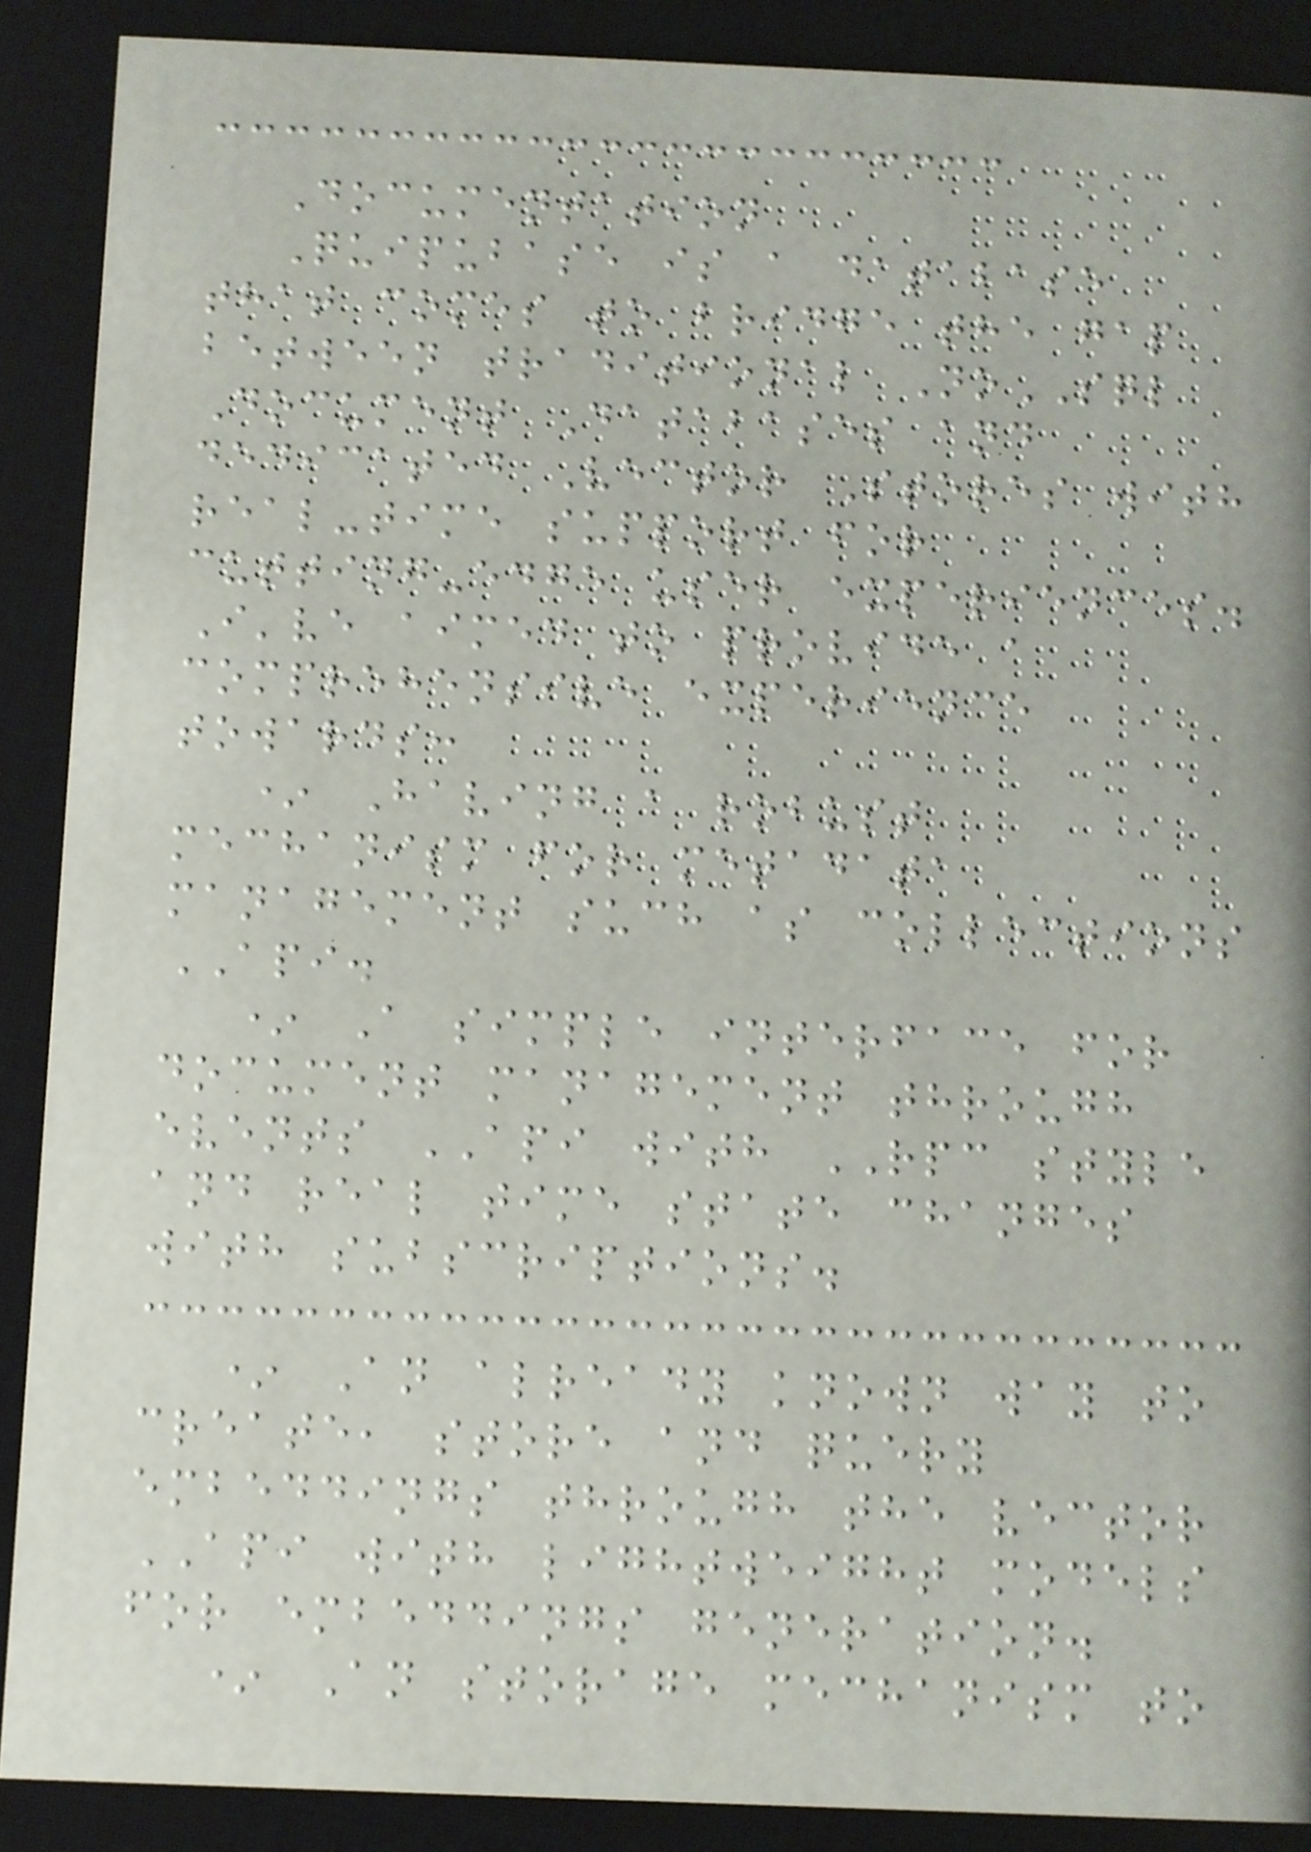Documentation
Quipubase is a database
that comes to bridge the gap
between traditional NoSQL
Document Databases and
dedicated Vector Stores with
real-time support for
cutting-edge user experiences.
I've aimed to provide a
comprehensive experience
towards:
* Having a robust
mechanism for metadata
management such as collections
API.
* A simple interface for
document management through
events API with RPC style
and real time state changes
with subscriptions.
* An already known way to
create, store and query
embeddings through the vector
API with lightweight models
for embeddings generation.
* An storage mechanism to
